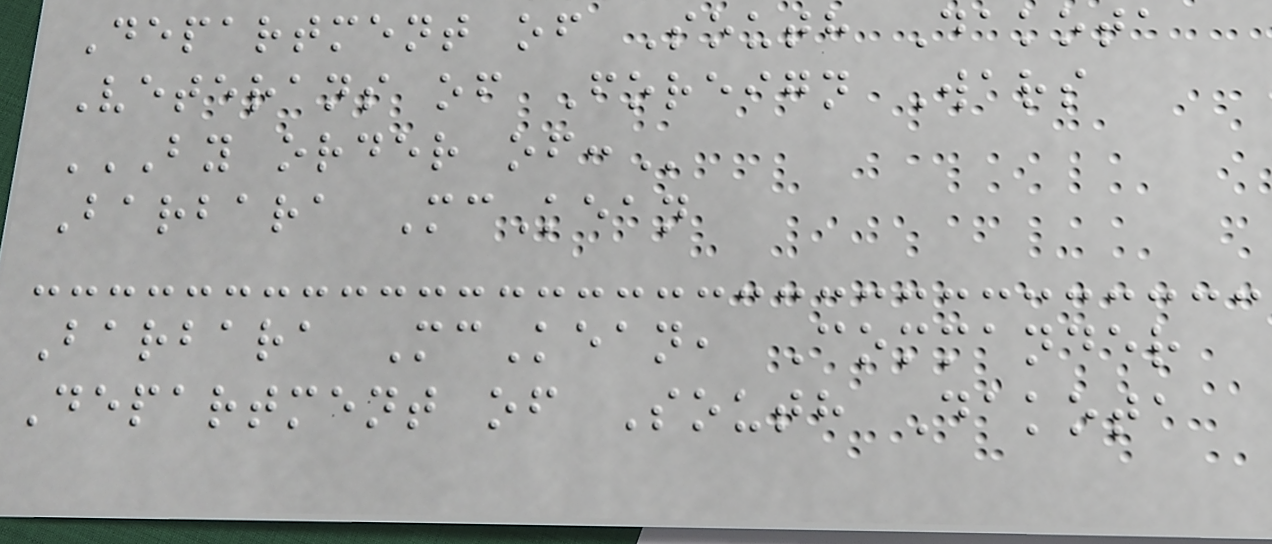Department of South Dakota
Veterans of Foreign Wars
BY ORDER OF:
Barbara McKean
Barbara McKean, Commander
Department of South Dakota
